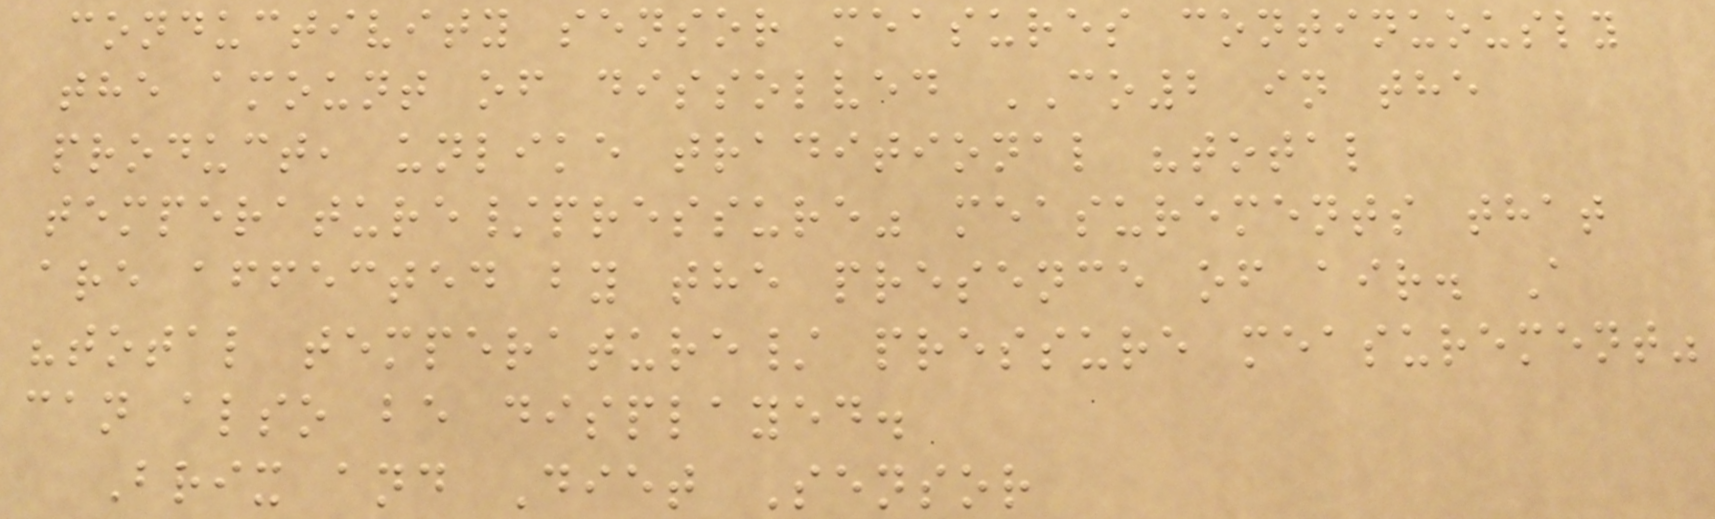conductivity sensor measures continuously
the amount of dissolved CO2 in the
product, unlike traditional "total
temperature/pressure" measurements that
are affected by the presence of air. A
"total temperature/ pressure measurement"
can also be displayed.
Brix and Diet Sensor
